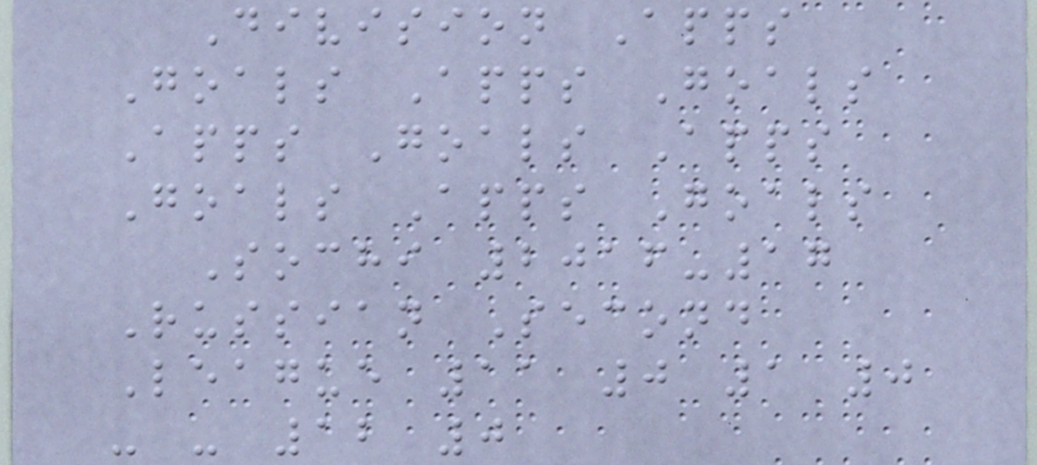Division Apps
Goals Apps Goals
Apps Goals Apps
Goals Apps Goals
Sochi 2016-17
Russian Second
League 11 0 1 0
- - 12 0
